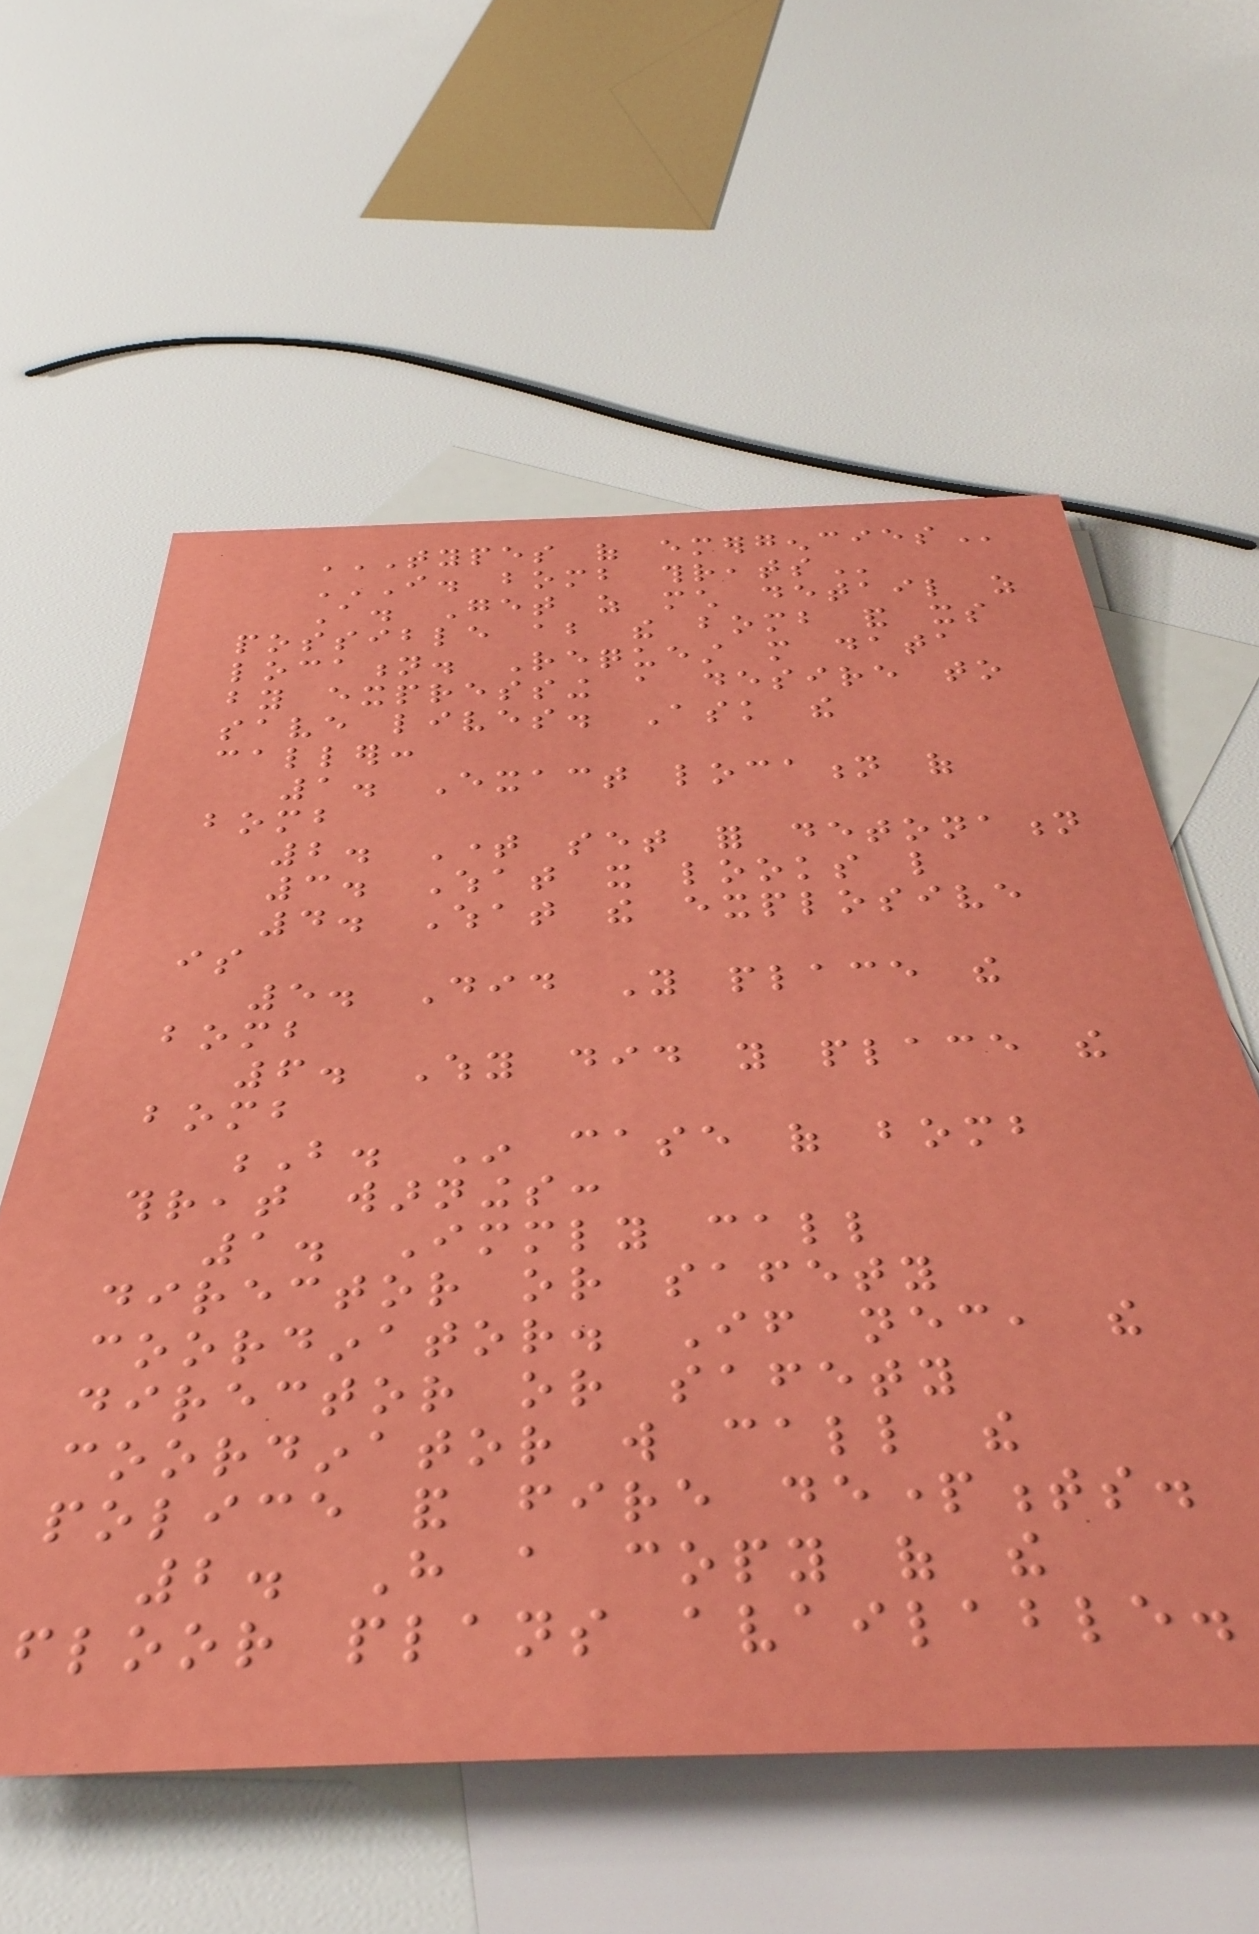TYPES OF EMERGENCIES
I. BOMB THREATS
A. Get as much detail as
possible about the bomb and its
location. Request more data
by expressing a desire to
save lives. Ask the
caller:
1. Exact location of
bomb
2. Time set for detonation
3. What it looks like
4. What the explosive
is
5. Did You place the
bomb
6. Why did you place the
bomb
B. In case of bomb
threat warnings:
1. Immediately call
director or safety
coordinator. If necessary, the
director or safety
coordinator will call the
police and fire departments.
2. Have a copy of the
floor plans available.
